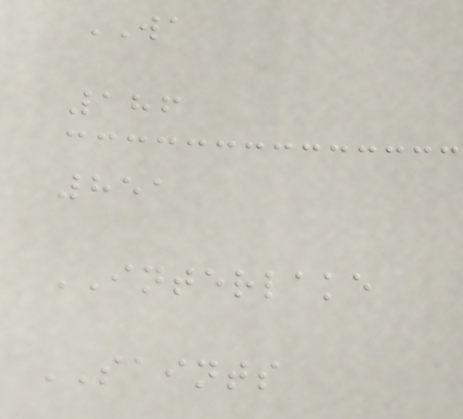WA
186
851
INTERLAKE
SAINTS
